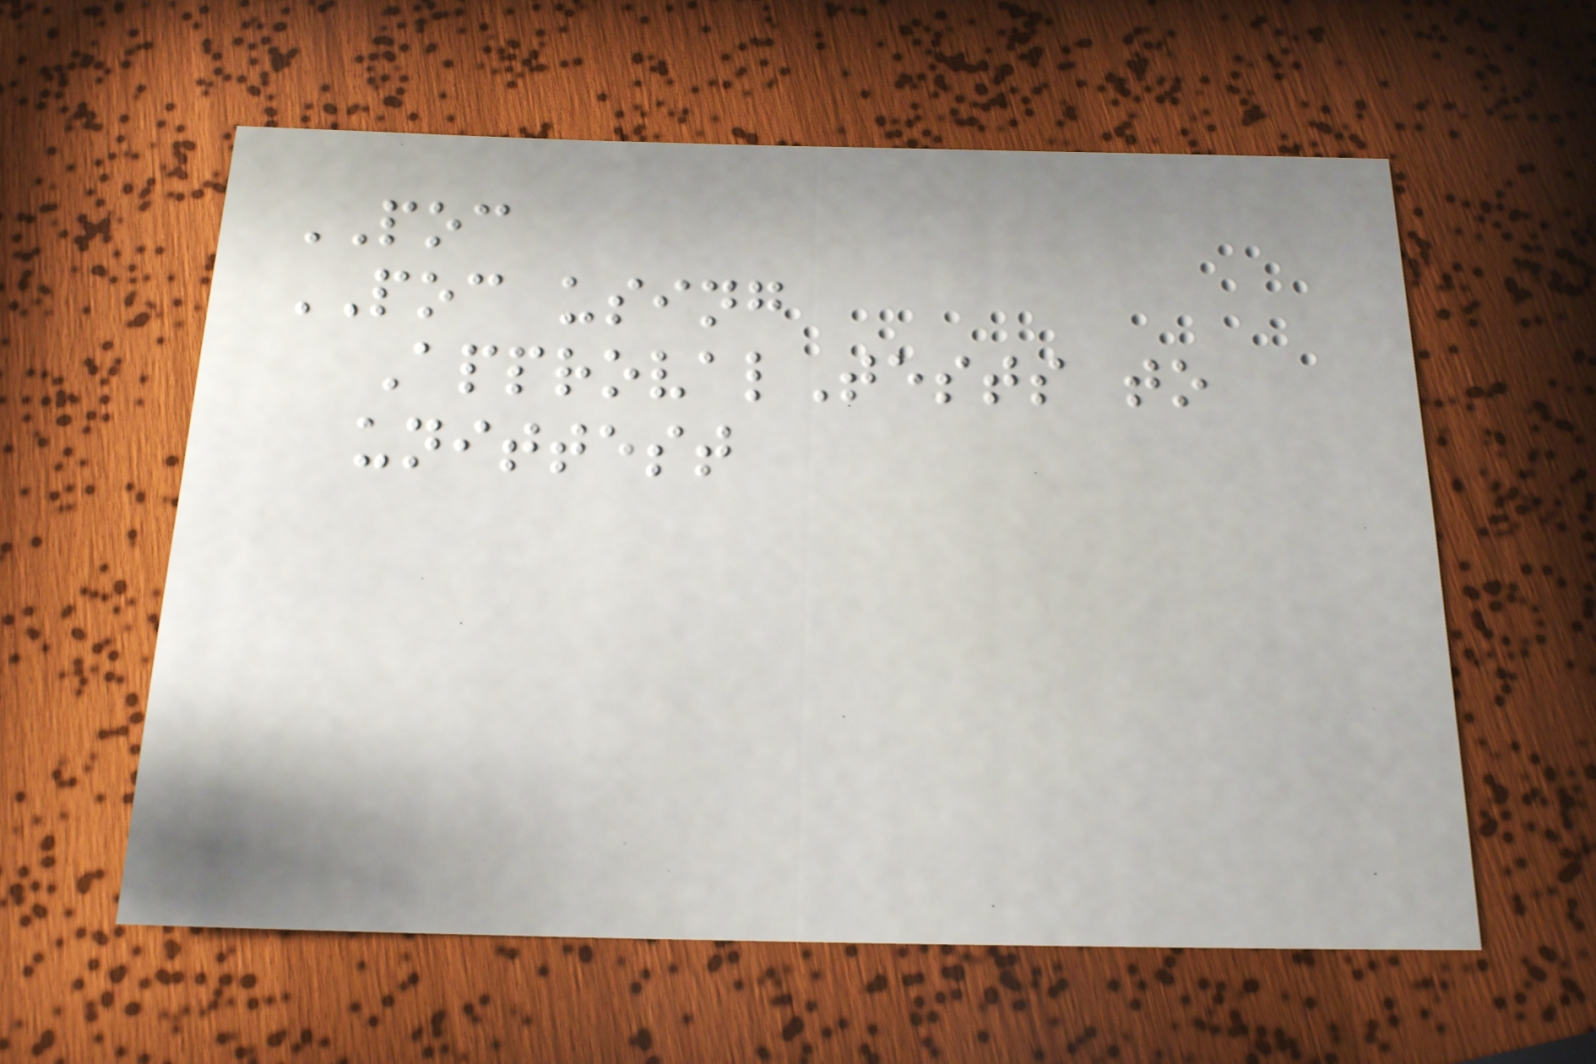POC
POC using
ApprovalTests to
unittest
